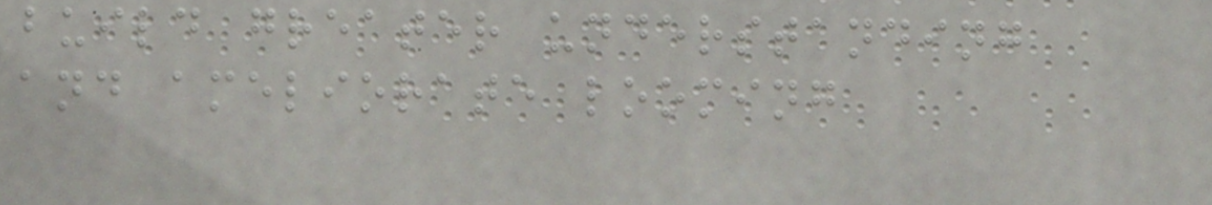build greater understanding
and ameliorate looming
